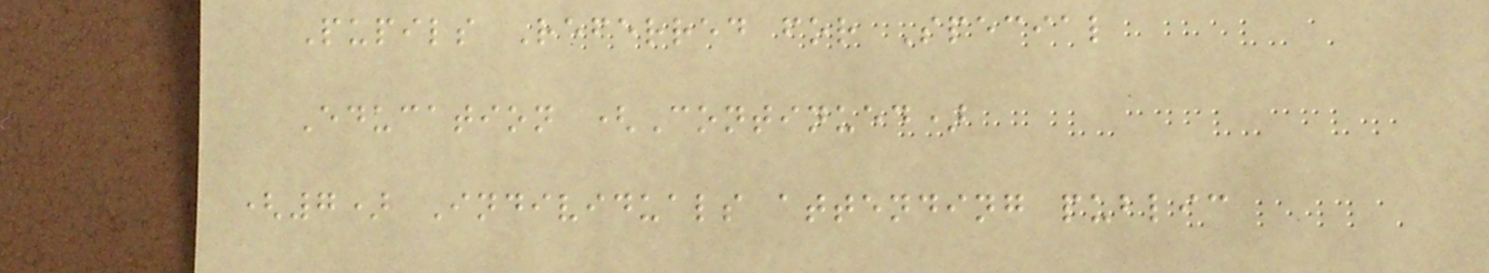Pupils Referred for Special
Education (Continued)
(7) Individuals attending public
